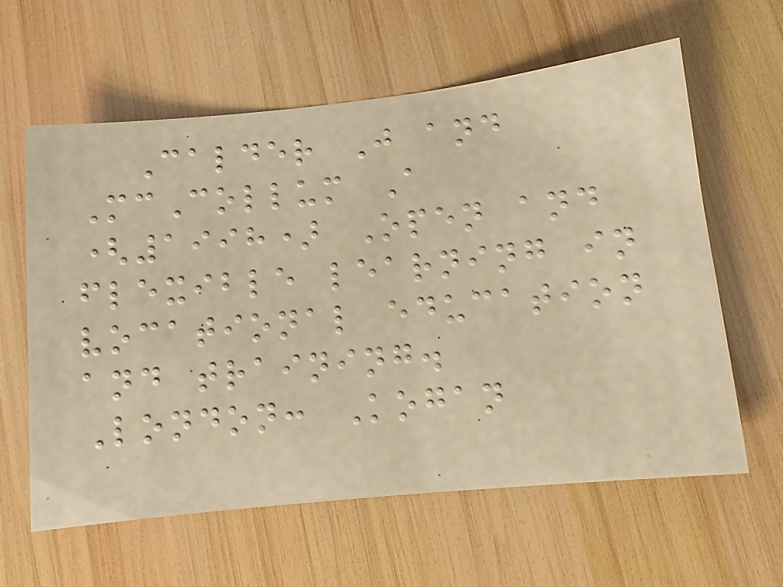Calder J and
McCollum A
(1998) Open and
flexible learning in
vocational education
and training.
London: Kogan
